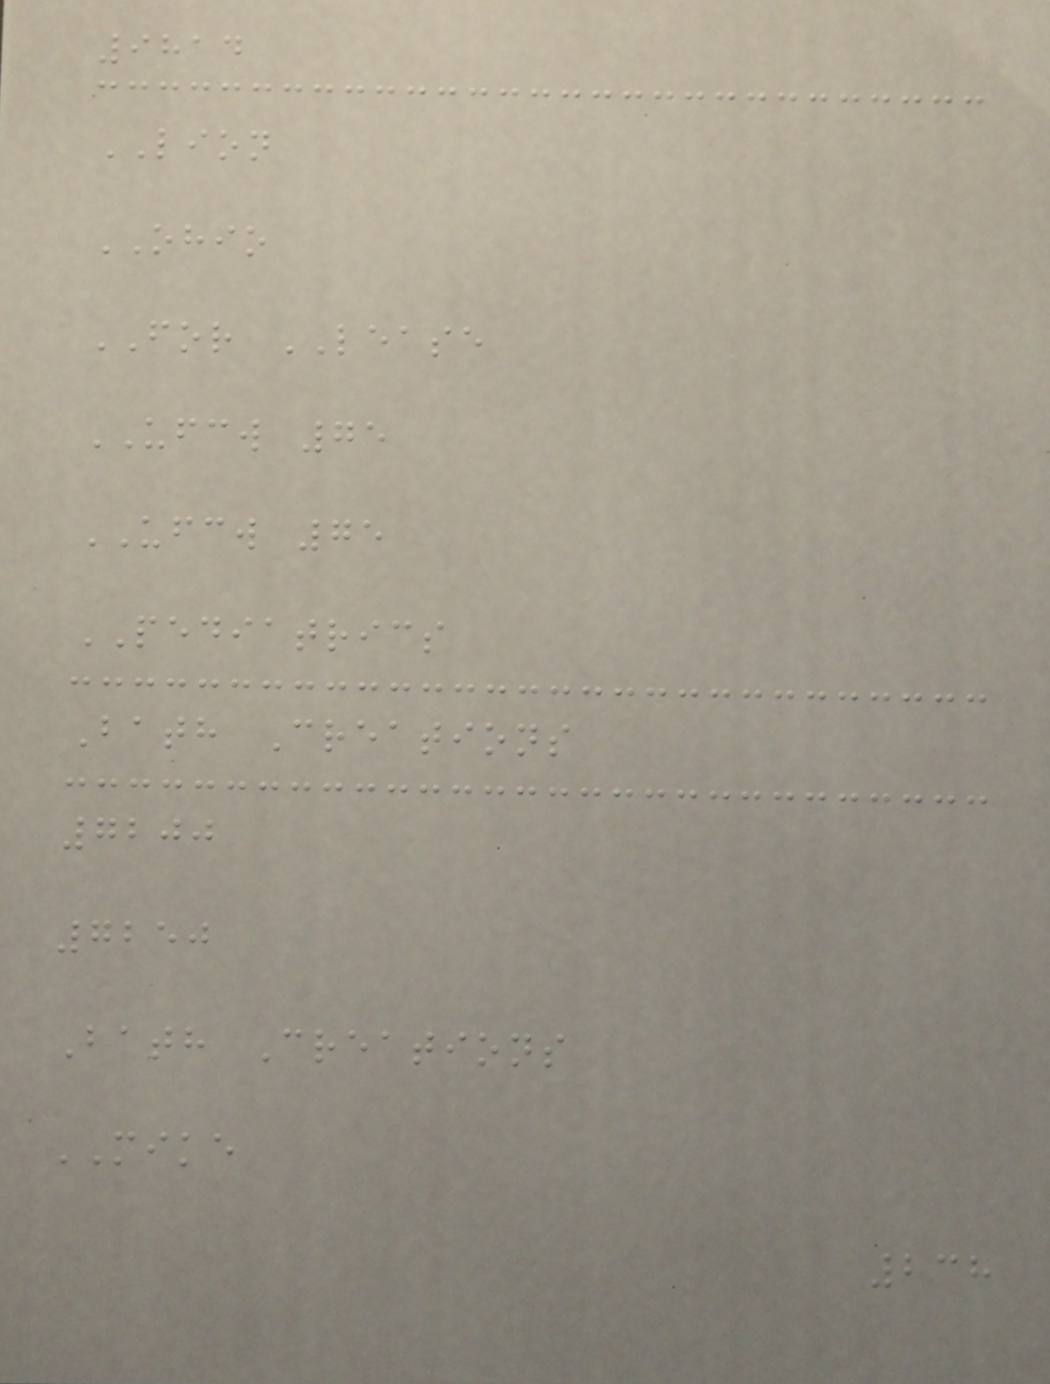9814
LION
OHIO
FOR LEASE
UFCW 75
UFCW 75
PEDIATRICS
Bath Creations
7200
7250
Bath Creations
MIKE
238
